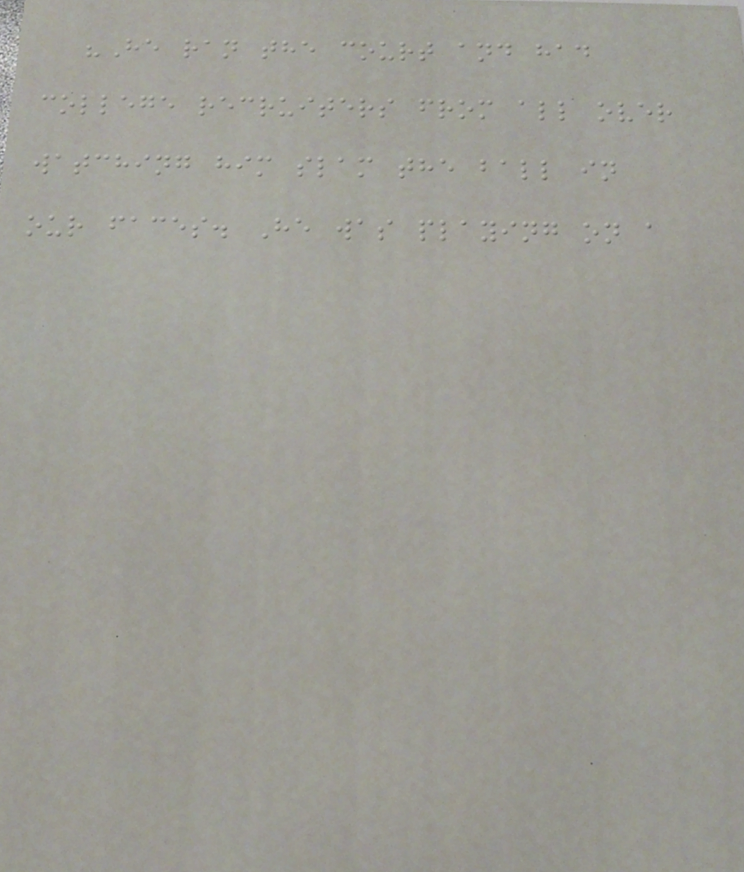"He ran the court and had
college recruiters from all over
watching him slam the ball in
our faces. He was playing on a
